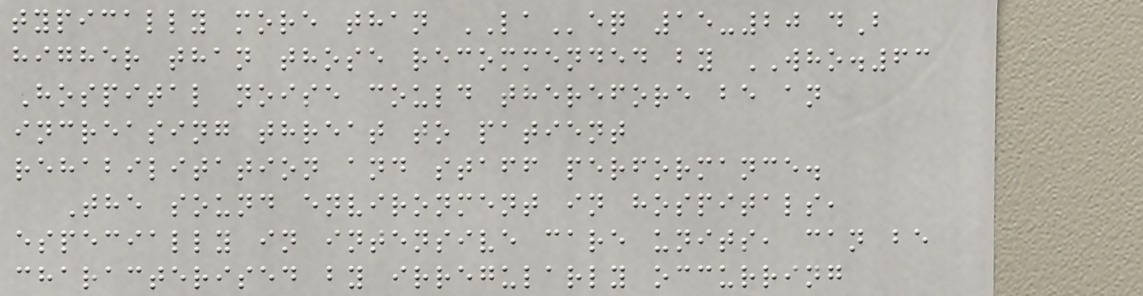typically more than LAeq 15-20 dB
higher than those recommended by WHO.63
Hospital noise could therefore be an
increasing threat to patient
rehabilitation and staff performance.
The sound environment in hospitals,
especially in intensive care units, can be
characterised by irregularly occurring
